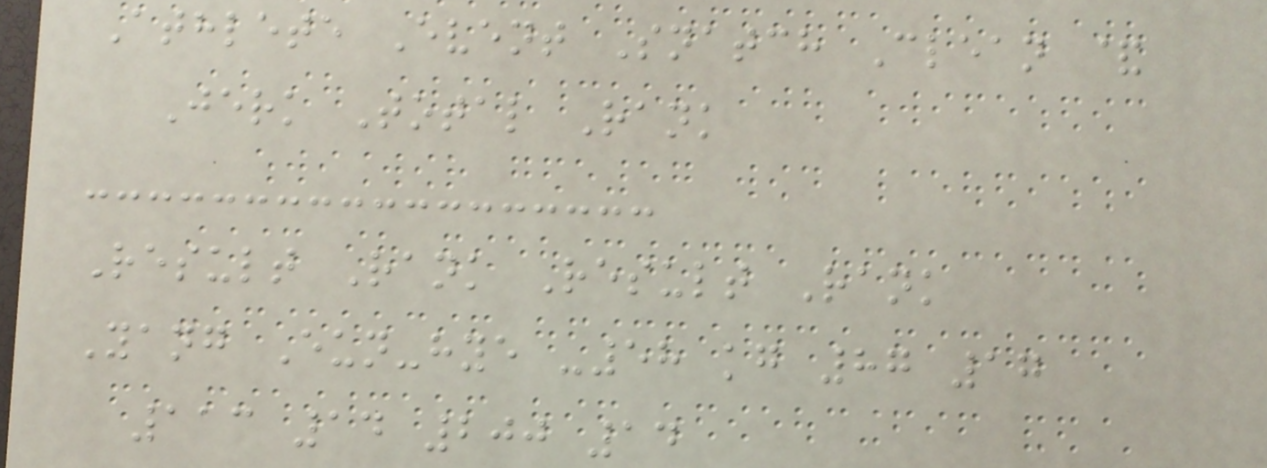Athlete Event Snatch Clean &
Jerk Total Rank
Result Rank Result Rank
Yang Eun-hye -58 kg 87 17
113 14 200 14
